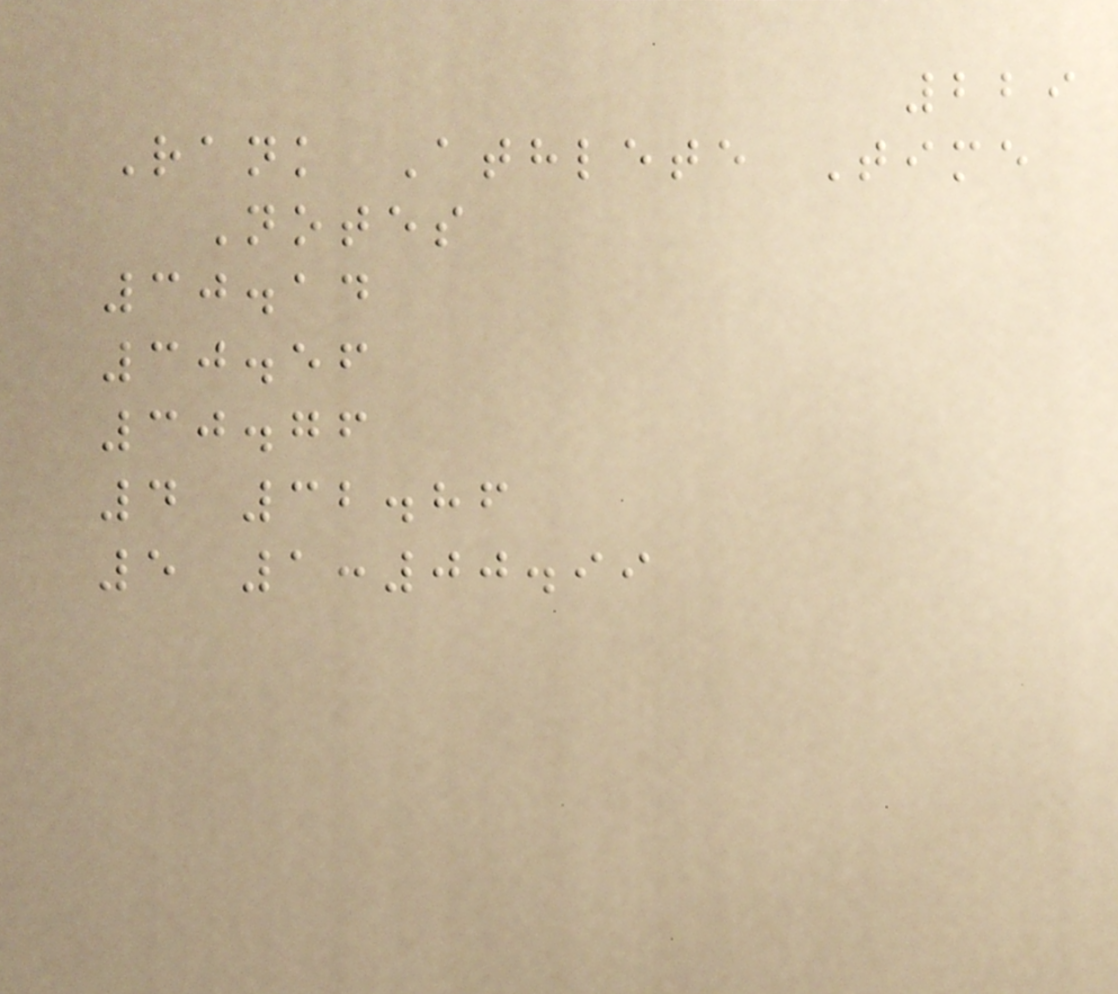229
Rank Athlete Time
Notes
30.14
30.56
30.76
4 32.86
5 1:00.99
